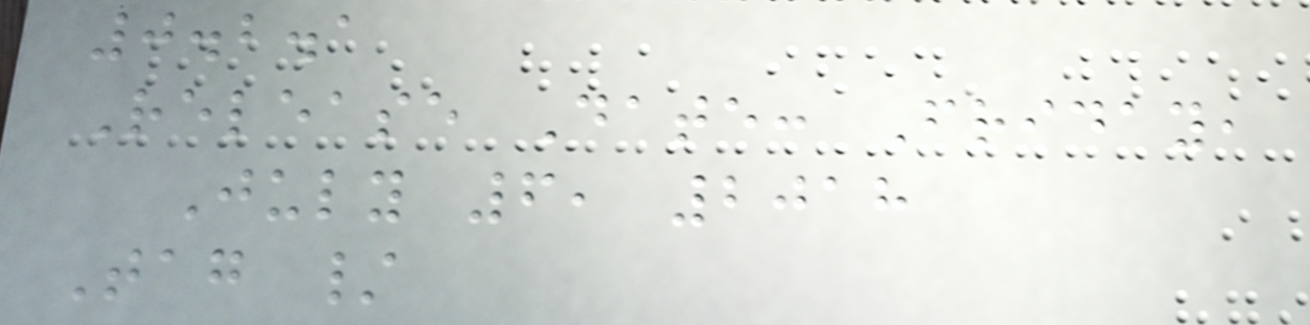0.2.1
Release Date: Friday,
July 6, 2018
Tag /
